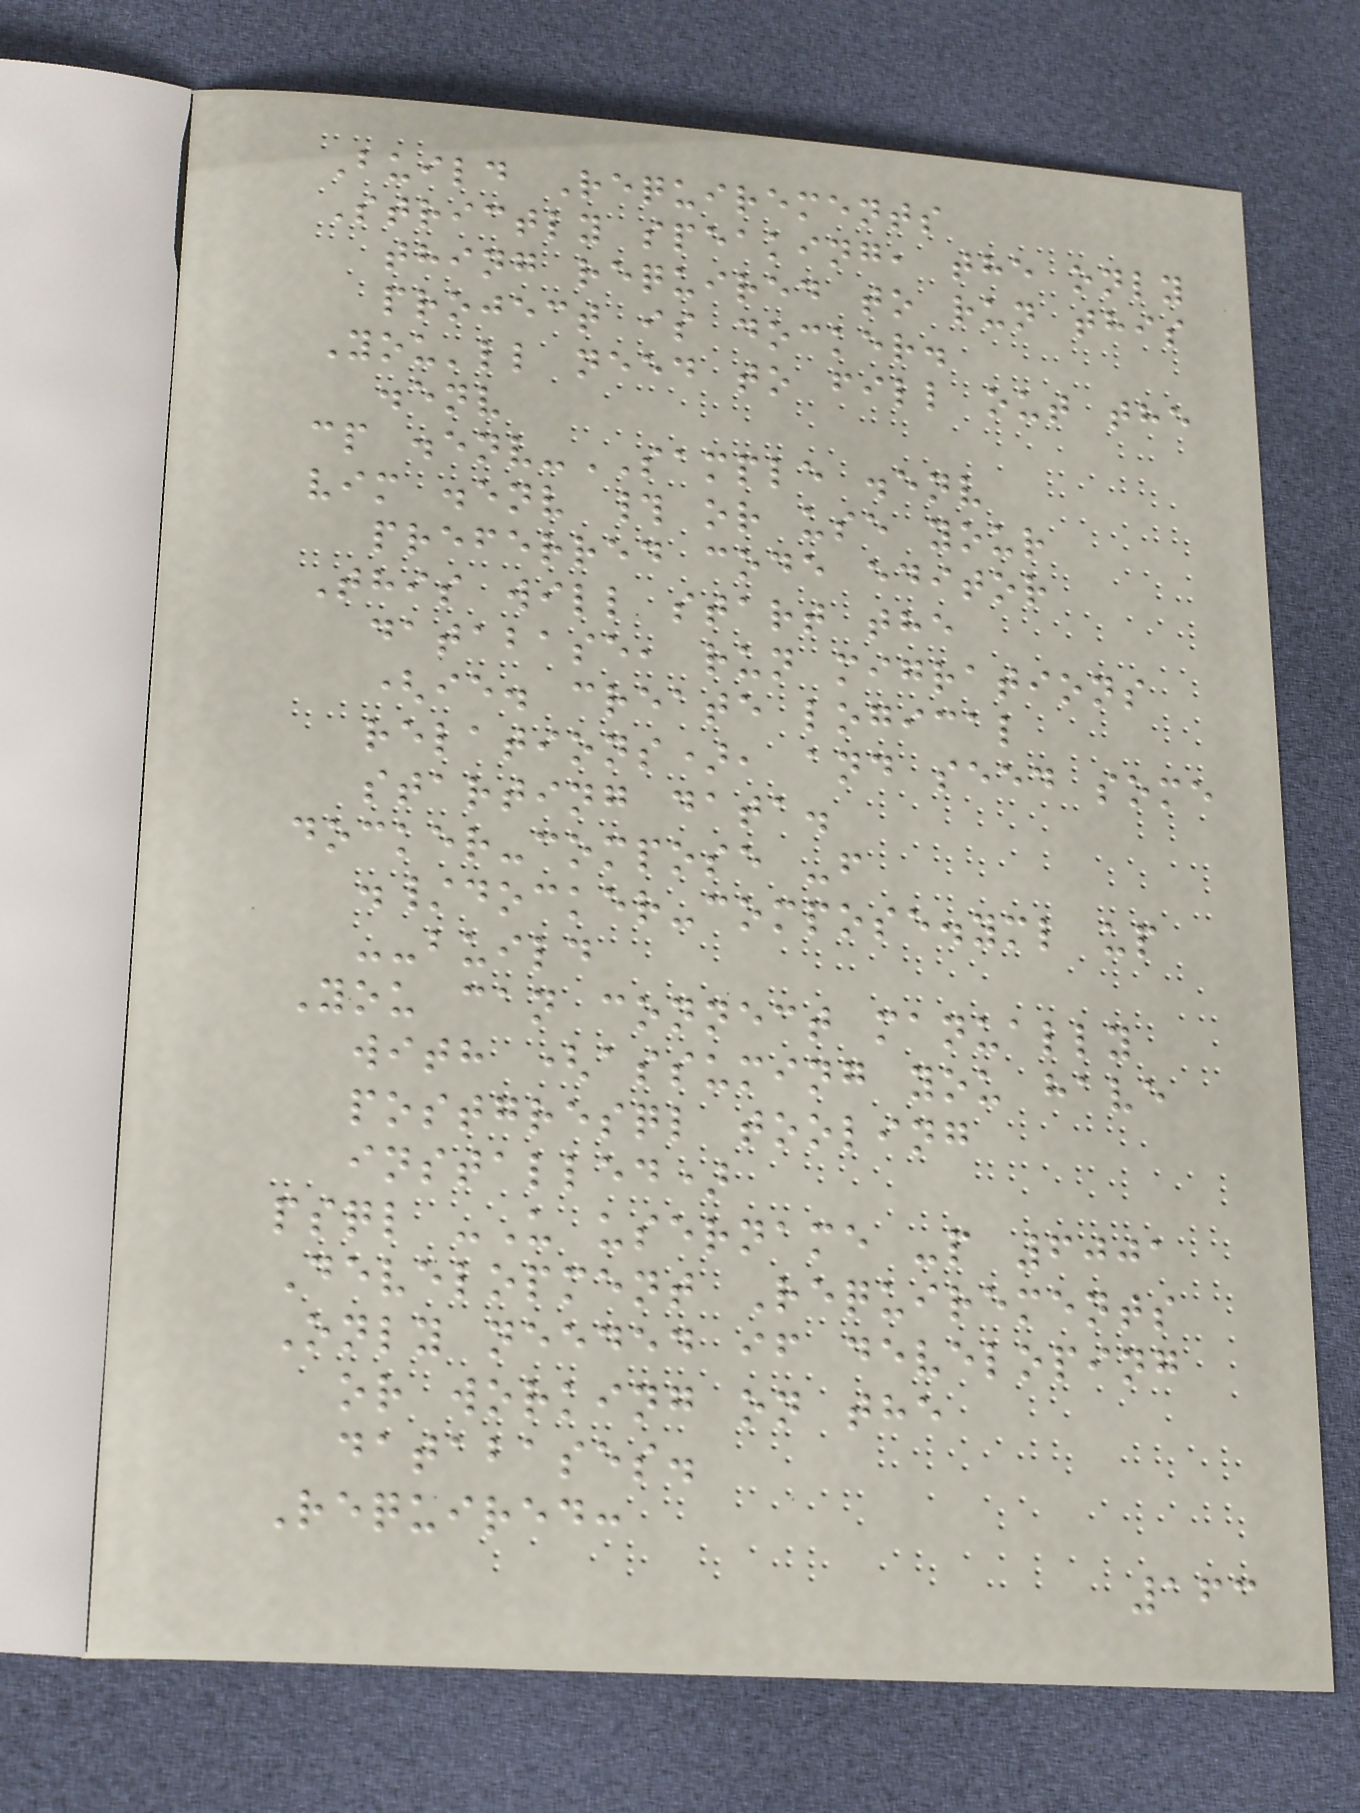Build Requirements
Strictly speaking, the only
thing required to run this
project is docker.
You'll need to fill out the
.env
cp .env-SAMPLE .env
vim .env # or use your
preferred code editor
This will start the
database, run migrations
(ie. create logical
relations), and seed some
starting data.
docker-compose -f
./docker-compose.yml up
--build
You can connect manually
with (assuming you have
postgresql tooling
installed)
psql -U username -p 6001
Development Requirements
Only needed if developing
or working on the
databases.
Required:
163
